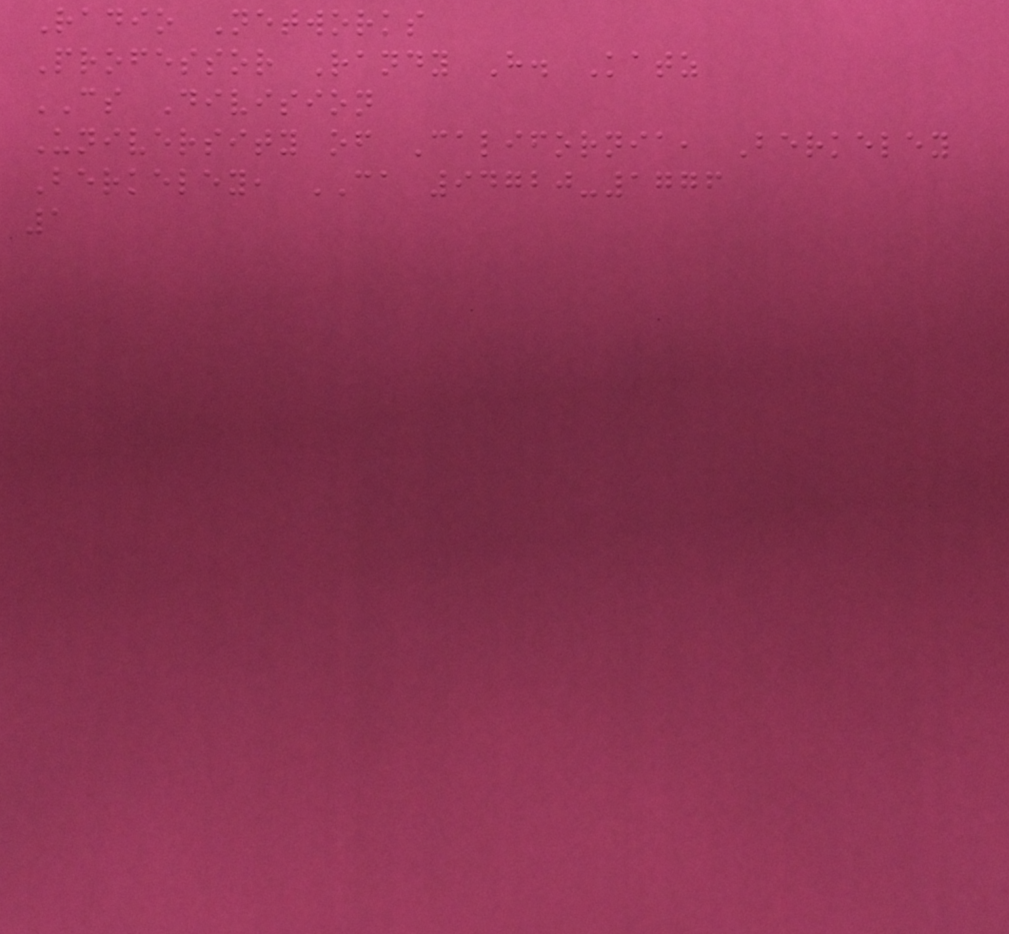Radio Networks
Professor Randy H. Katz
CS Division
University of California, Berkeley
Berkeley, CA 94720-1776
1
